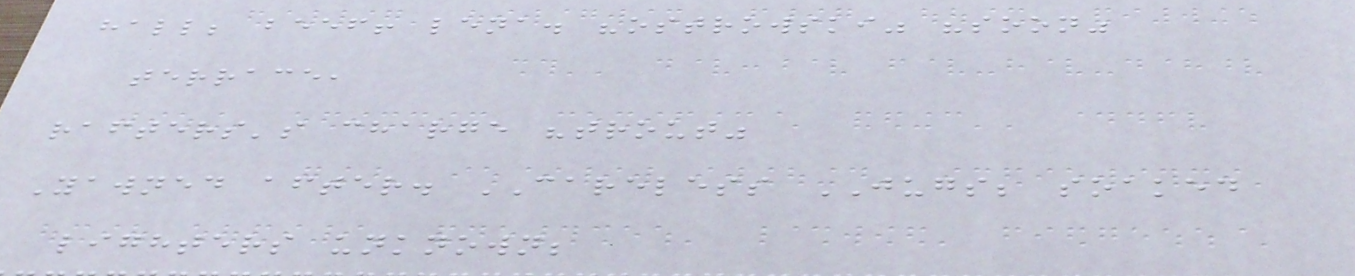hall; beef! lena. "ostrowski" "soon"
terrace,
rafters's charge "trout"
Yawned after. CARELESS JUGS; soaked
lighters unknown;
